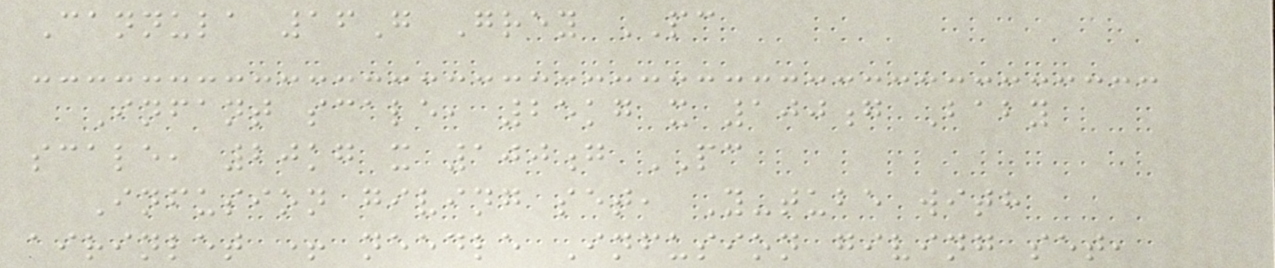Cannula 16G Grey PC
Infant scale, 25kg x 100g Baby
scale, 20kg x 100g PC
Infusion giving set, Y-tube with
airinlet + needle Infusion giving set,
